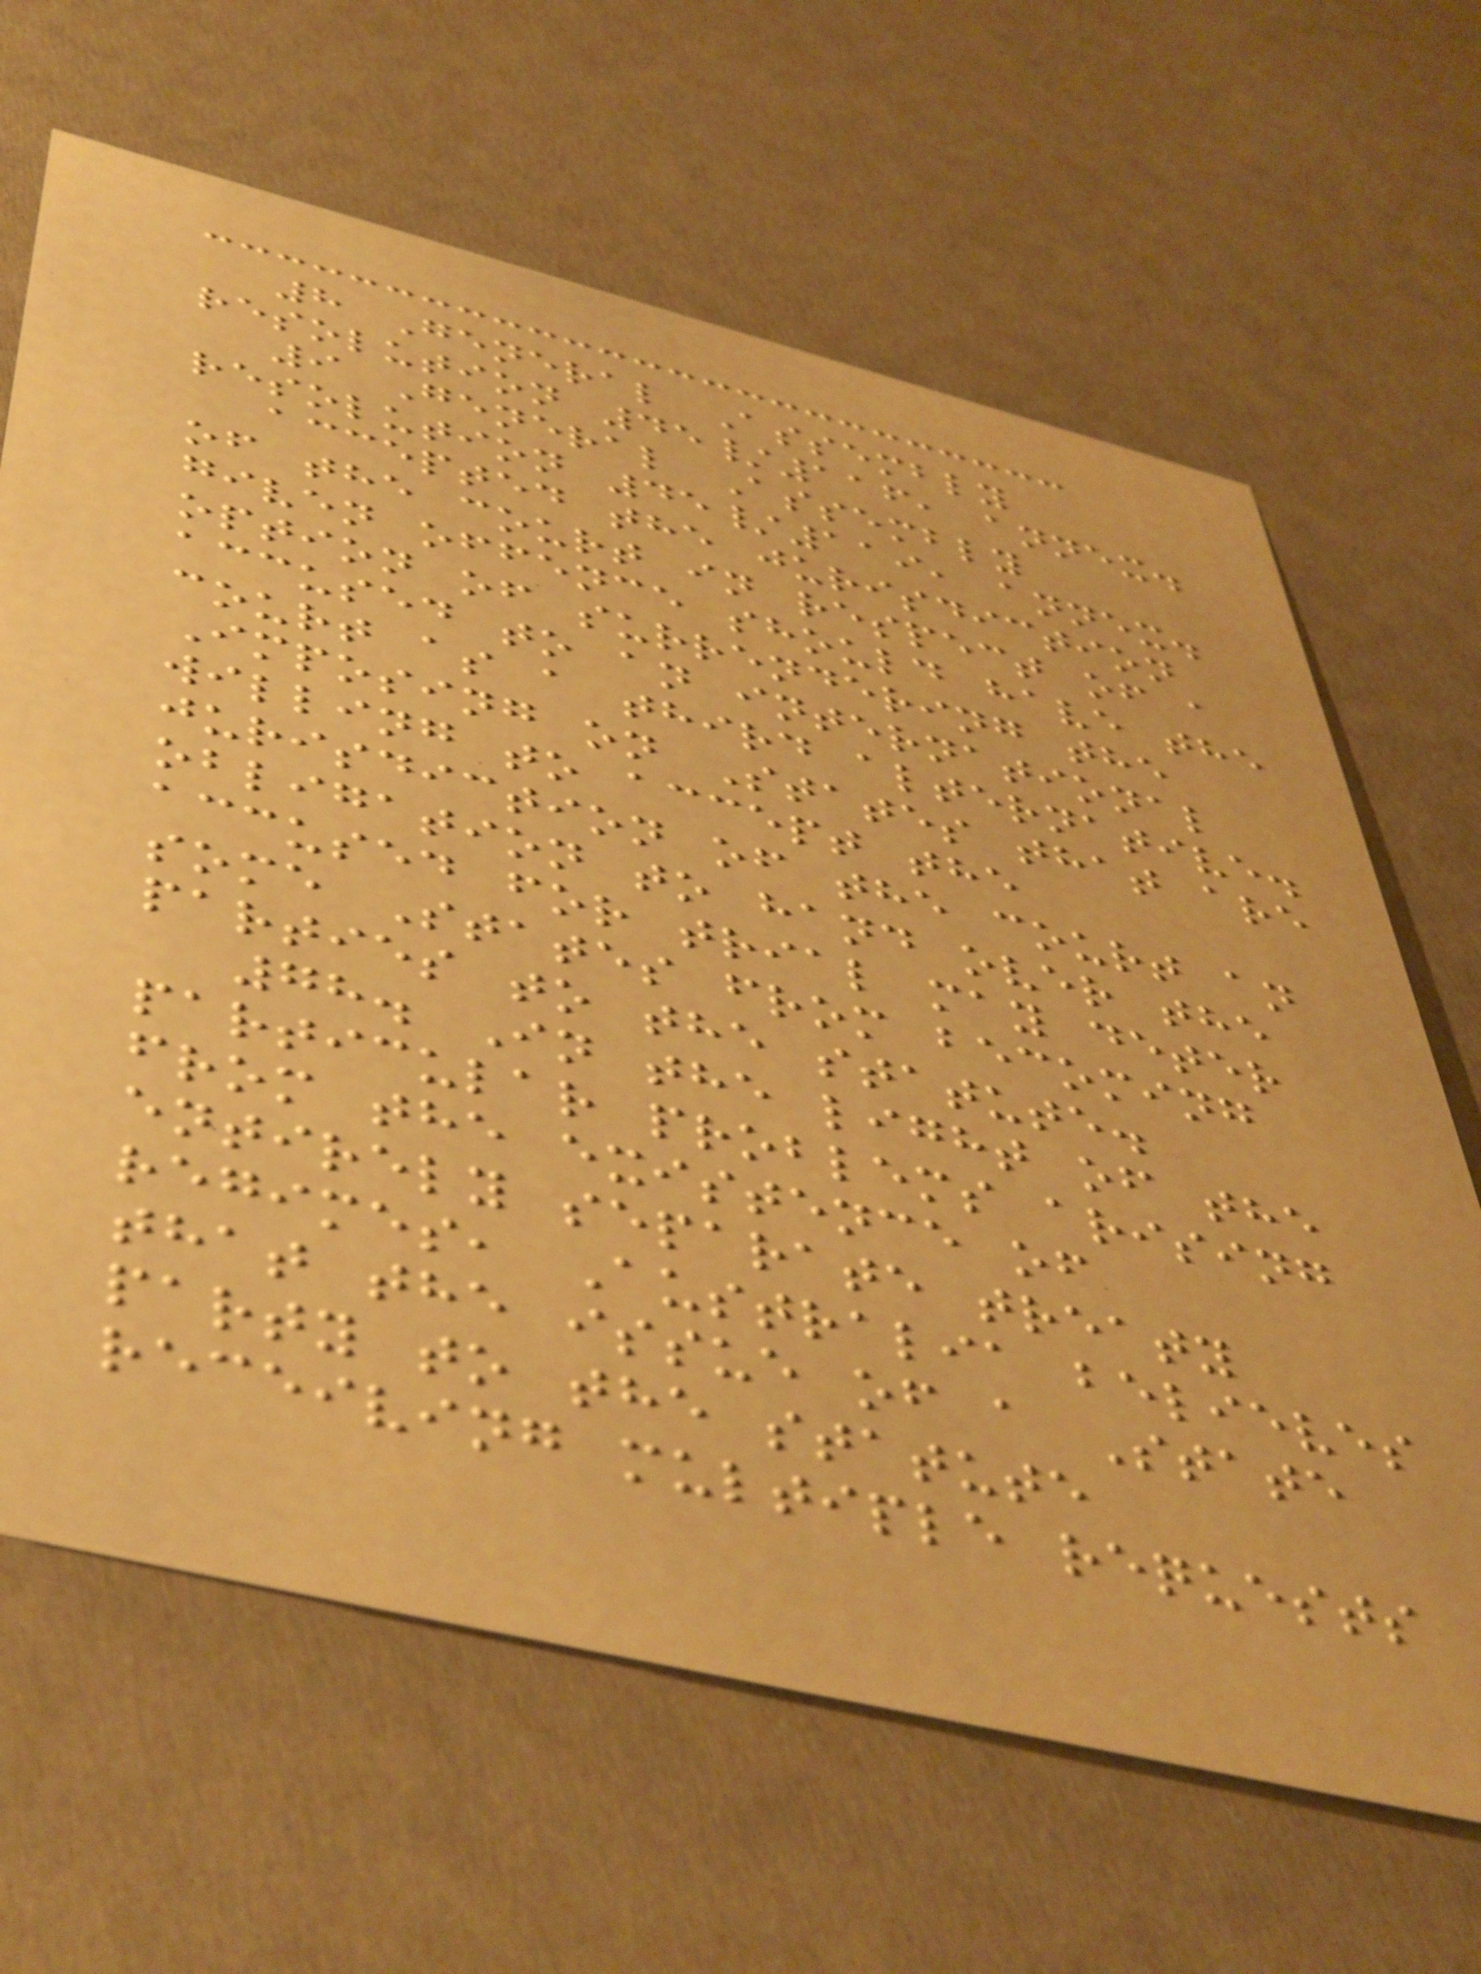8 General Assembly
resolution 45/116, annex.
9 General Assembly
resolution 45/119, annex.
accepted the jurisdiction
of the court in respect of a
given offence should have the
option of surrendering the
accused to an international
court as a third alternative.
Imposing on States that are
willing to accept the
jurisdiction of the court an
obligation to hand over the
accused for trial may deter
some States from becoming
parties to the statute.
78. In the light of the
particular problems arising
from the existence of
entirely separate treaty
regimes, Australia believes
that the issue of a State
party to the statute
receiving multiple requests
